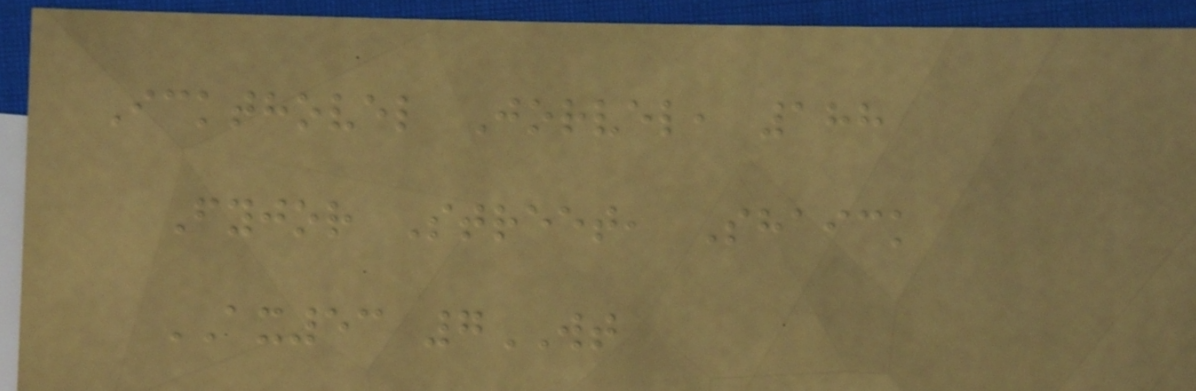Ickthovel Jorvel, 188
Fyjor Street, Shaick
AX53 7WT
